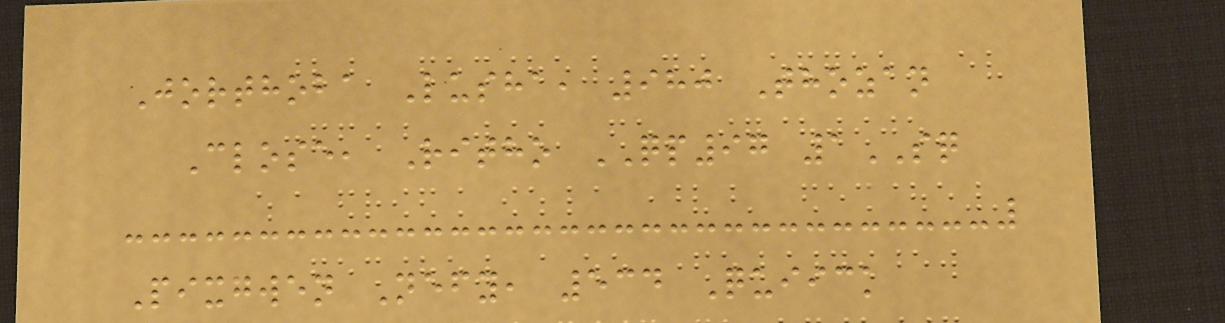Jorthoba Lusha, 980 Thozan
Close, Ritho QP97 1SQ
Pixgwen Nefy, 534 Quiick
